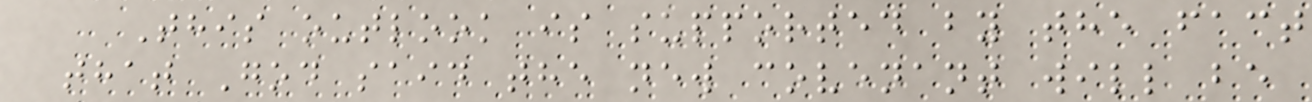This outlook is supported by the fact
that God said the new covenant will be
